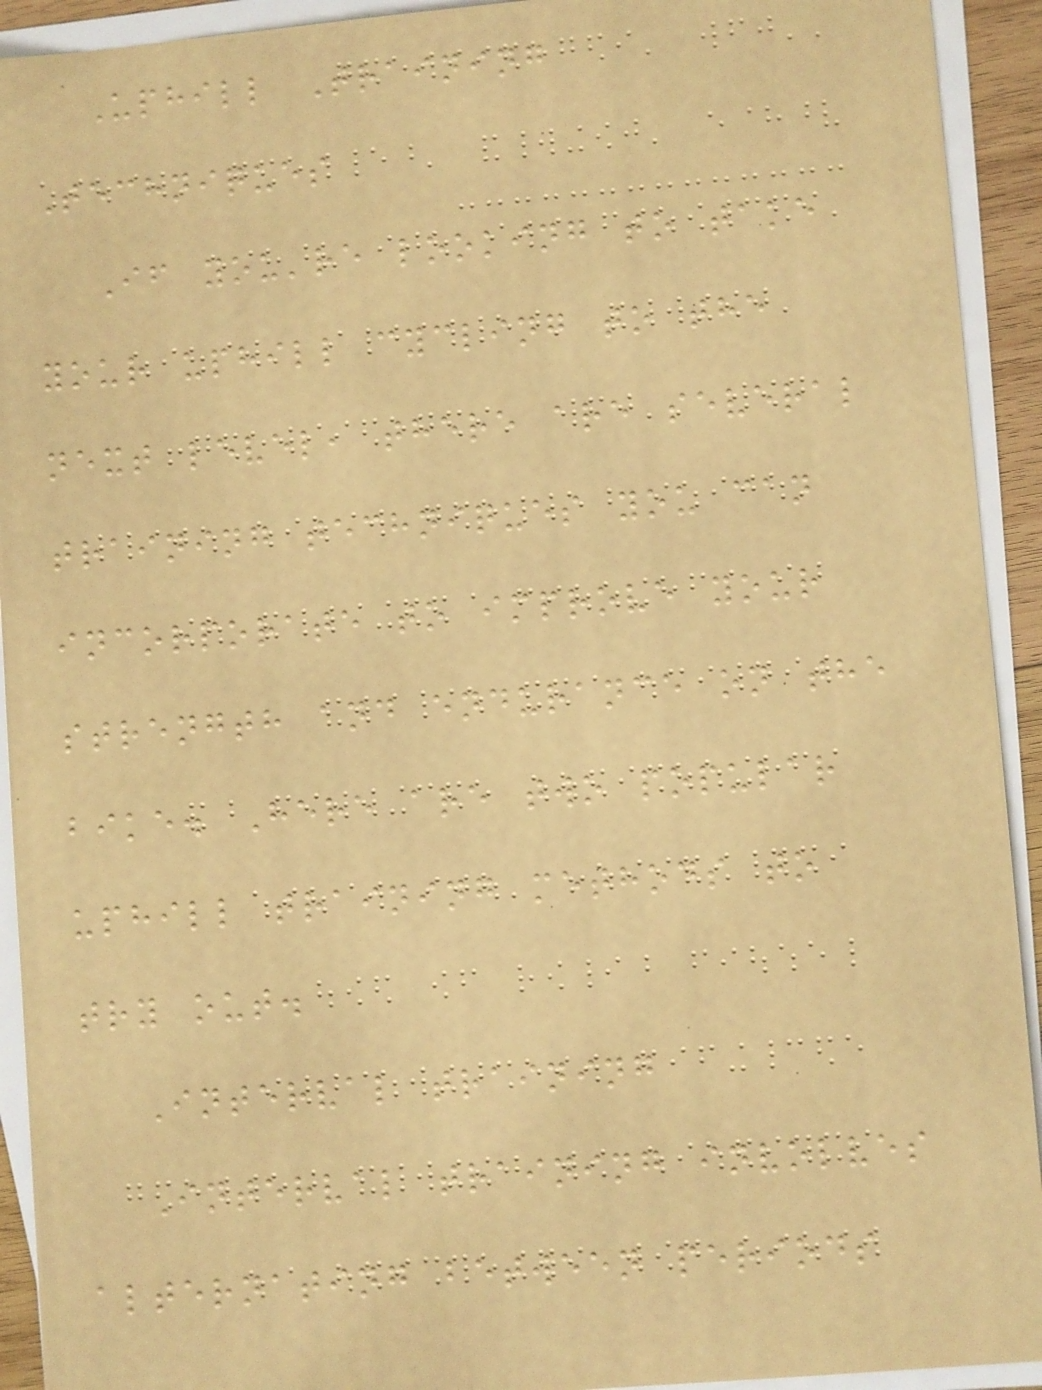Uphill Training
Techniques
If you're looking to take
your uphill cycling to the
next level, there are several
training techniques you can
incorporate to improve your
strength and endurance on the
bike. Here are two popular
uphill training methods to
try out.
Interval training
Interval training involves
alternating between periods
